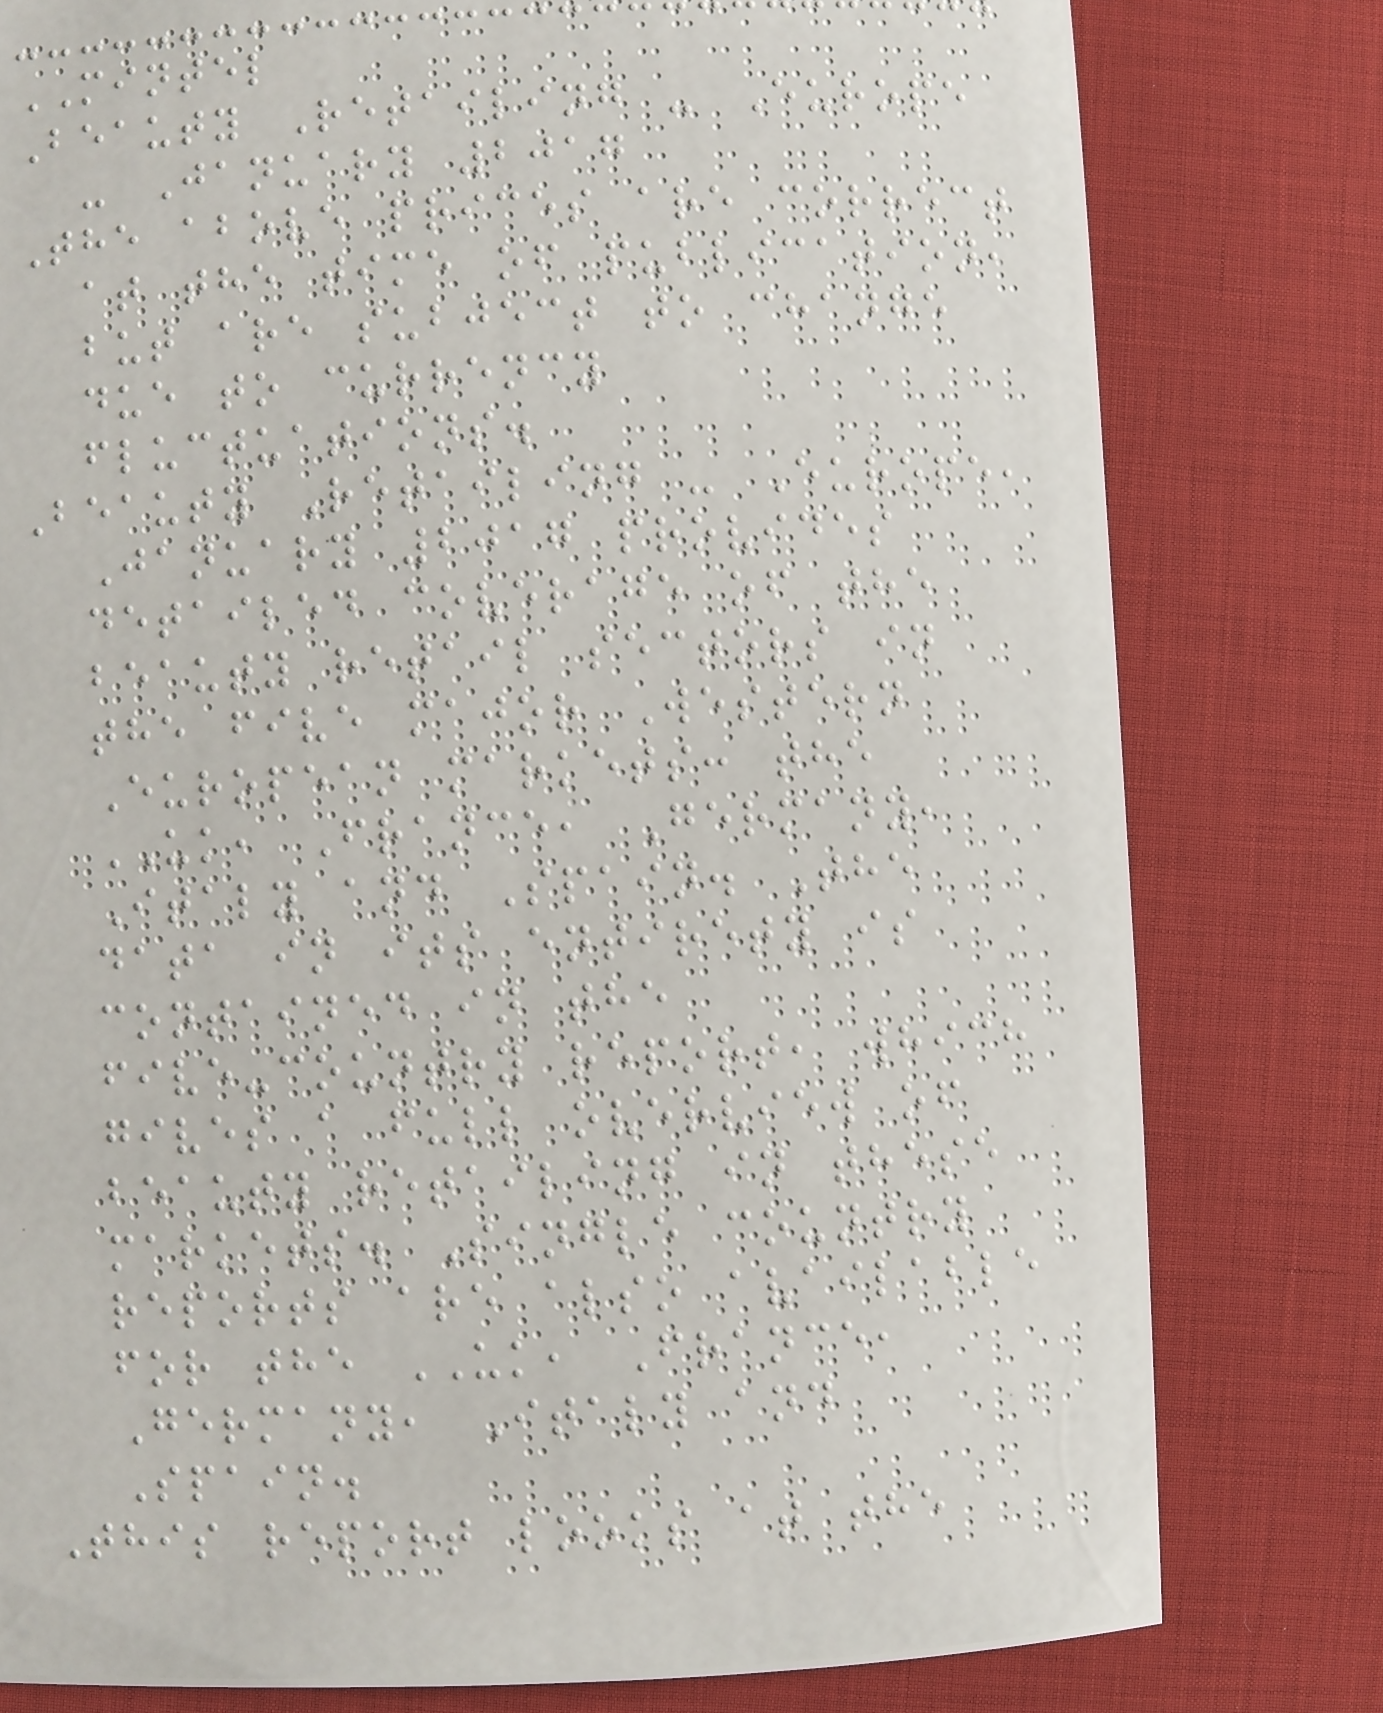MINTEL
Beauty Retailing - Europe
- January 2017
The above prices are correct
at the time of publication,
but are subject to change
due to currency
fluctuations.
Beauty Retailing - Europe,
January 2017 provides
detailed coverage of the
beauty retail sectors in
the five major Western
European markets: the
UK, France, Germany,
Italy and Spain. The
data in its entirety is
contained in the
five-country report, which
gives a full overview of
beauty retailing in these
markets. Single country
reports are also available
for the UK, France,
Germany, Italy and
Spain.
This report looks at the
